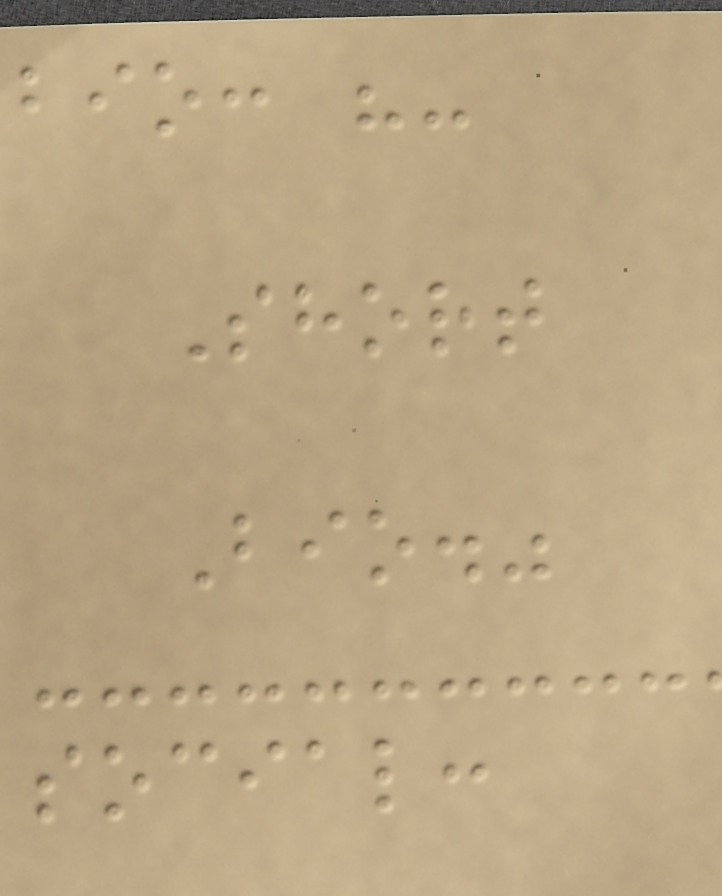bio: "-
Short
Bio."
social:
